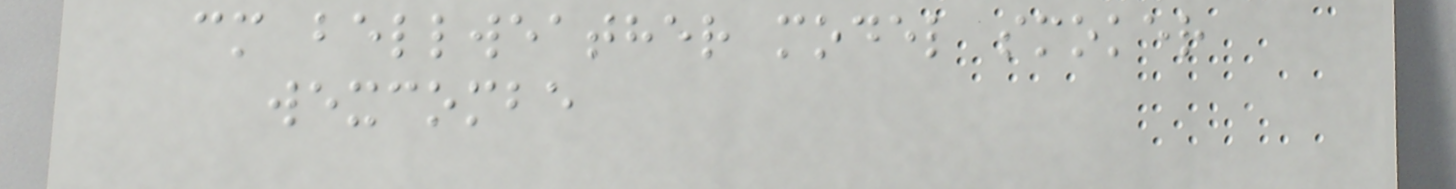cm bellweather model smoker
wexcombe
